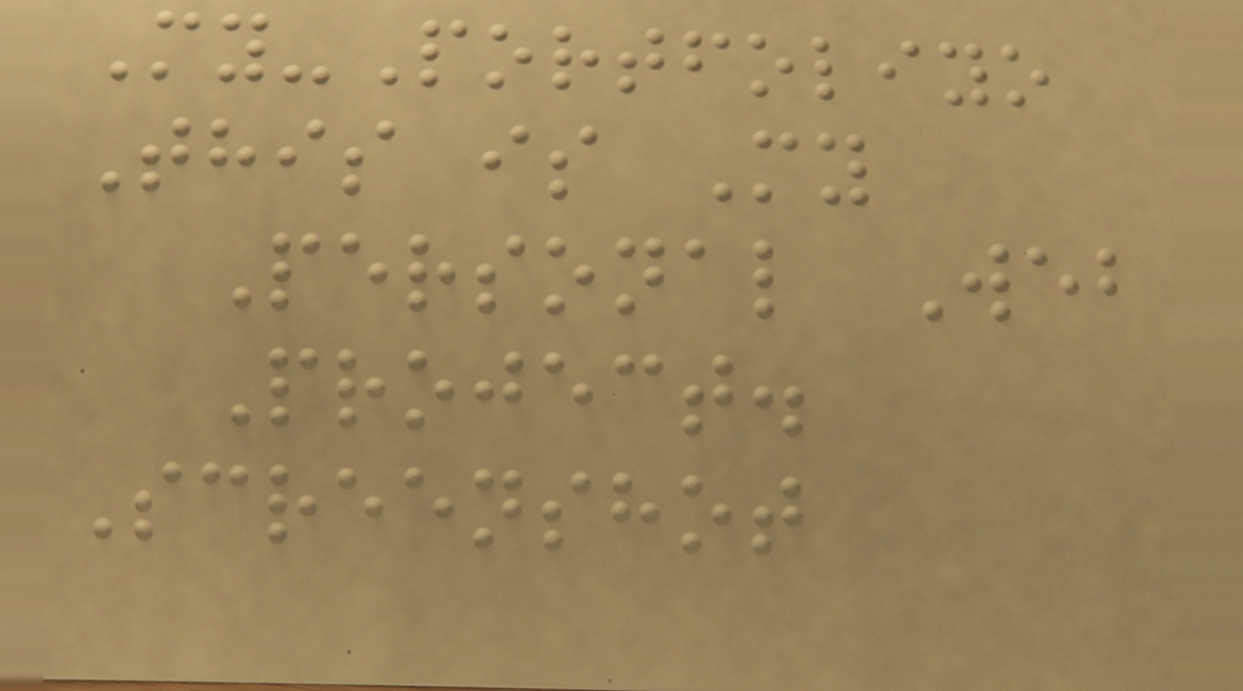My-Portfoliyo
This is My
Personal Web
Project.
Screenshot
